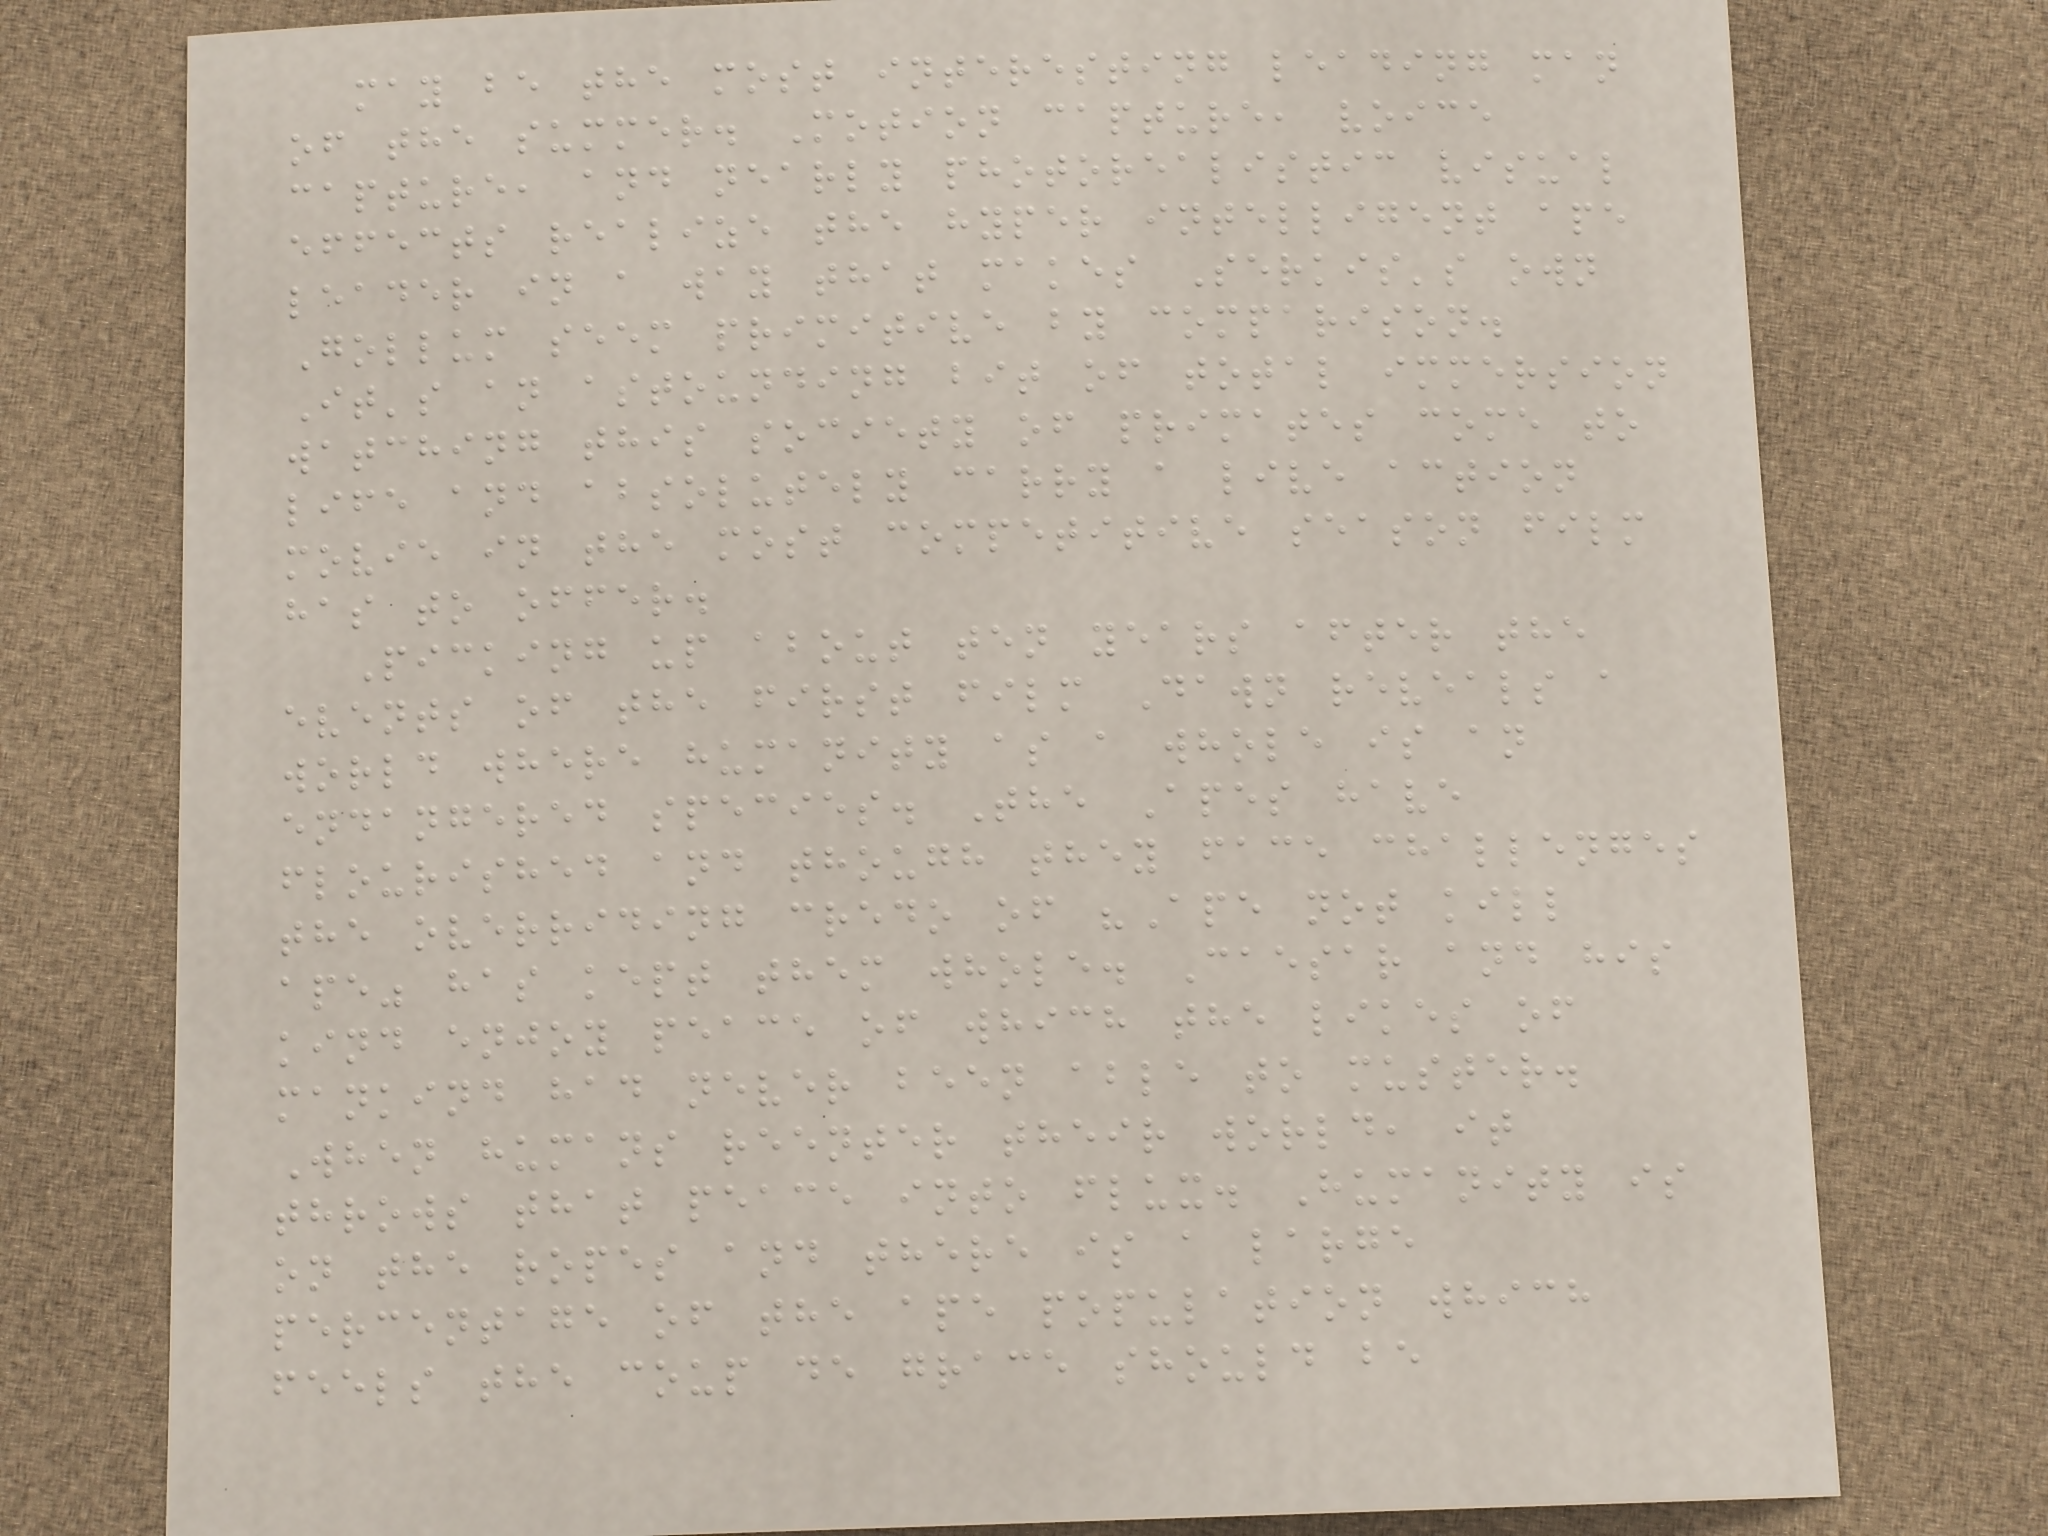may be the most interesting leading man
of the summer. Motion capture, voice
capture, and nearly photorealistic visual
effects realize the hyper intelligent ape
leader in a way that makes Serkis's own
Gollum seem primitive by comparison.
It's an astounding bit of total immersion
watching this society of primates come to
life and absolutely carry a live action
movie in the most competitive season film
has to offer.
Picking up about ten years after the
events of the first film Dawn reveals a
world where humanity as a whole is an
endangered species. The Apes have
flourished and though they face challenges
the overriding credo of "Ape not kill
ape" has kept them whole. Caesar and his
kind enjoy peace of which the likes of
mankind had never been able to muster.
When humans reenter their world, it
throws that peace into flux. Humanity is
on the ropes and there is a large
percentage of the ape population which
feels the coup de grace should be
